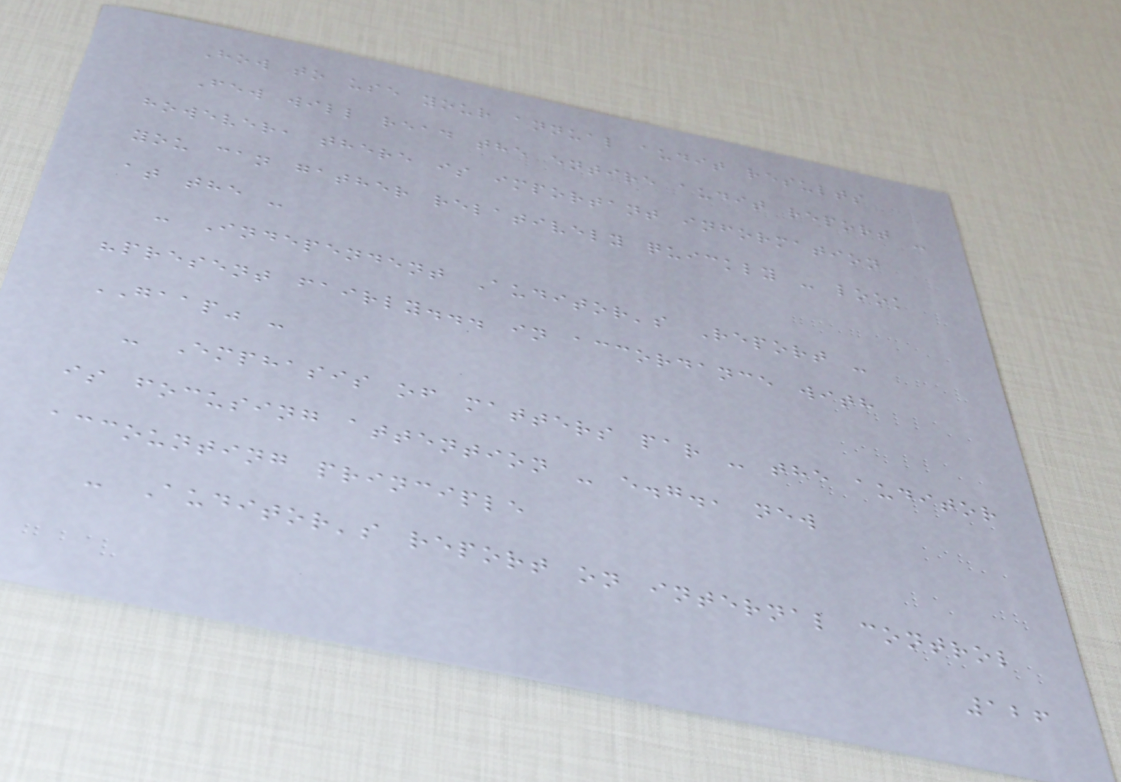How to use your annual audit results
Few will read the entire audit report -
however, there is important information
you can gather relatively quickly - look
at the -
- Independent Auditor's Report -
"present fairly... in accordance with
GAAP" -
- Emphasis of matters par - the auditor
is focusing attention - e.g., new
accounting principle
- Auditor's report on internal control
126
